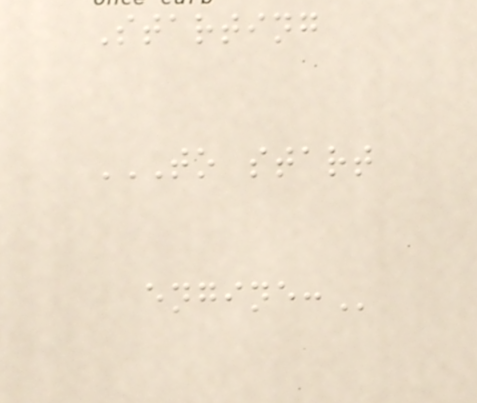Starting
TO START
ENGINE:
